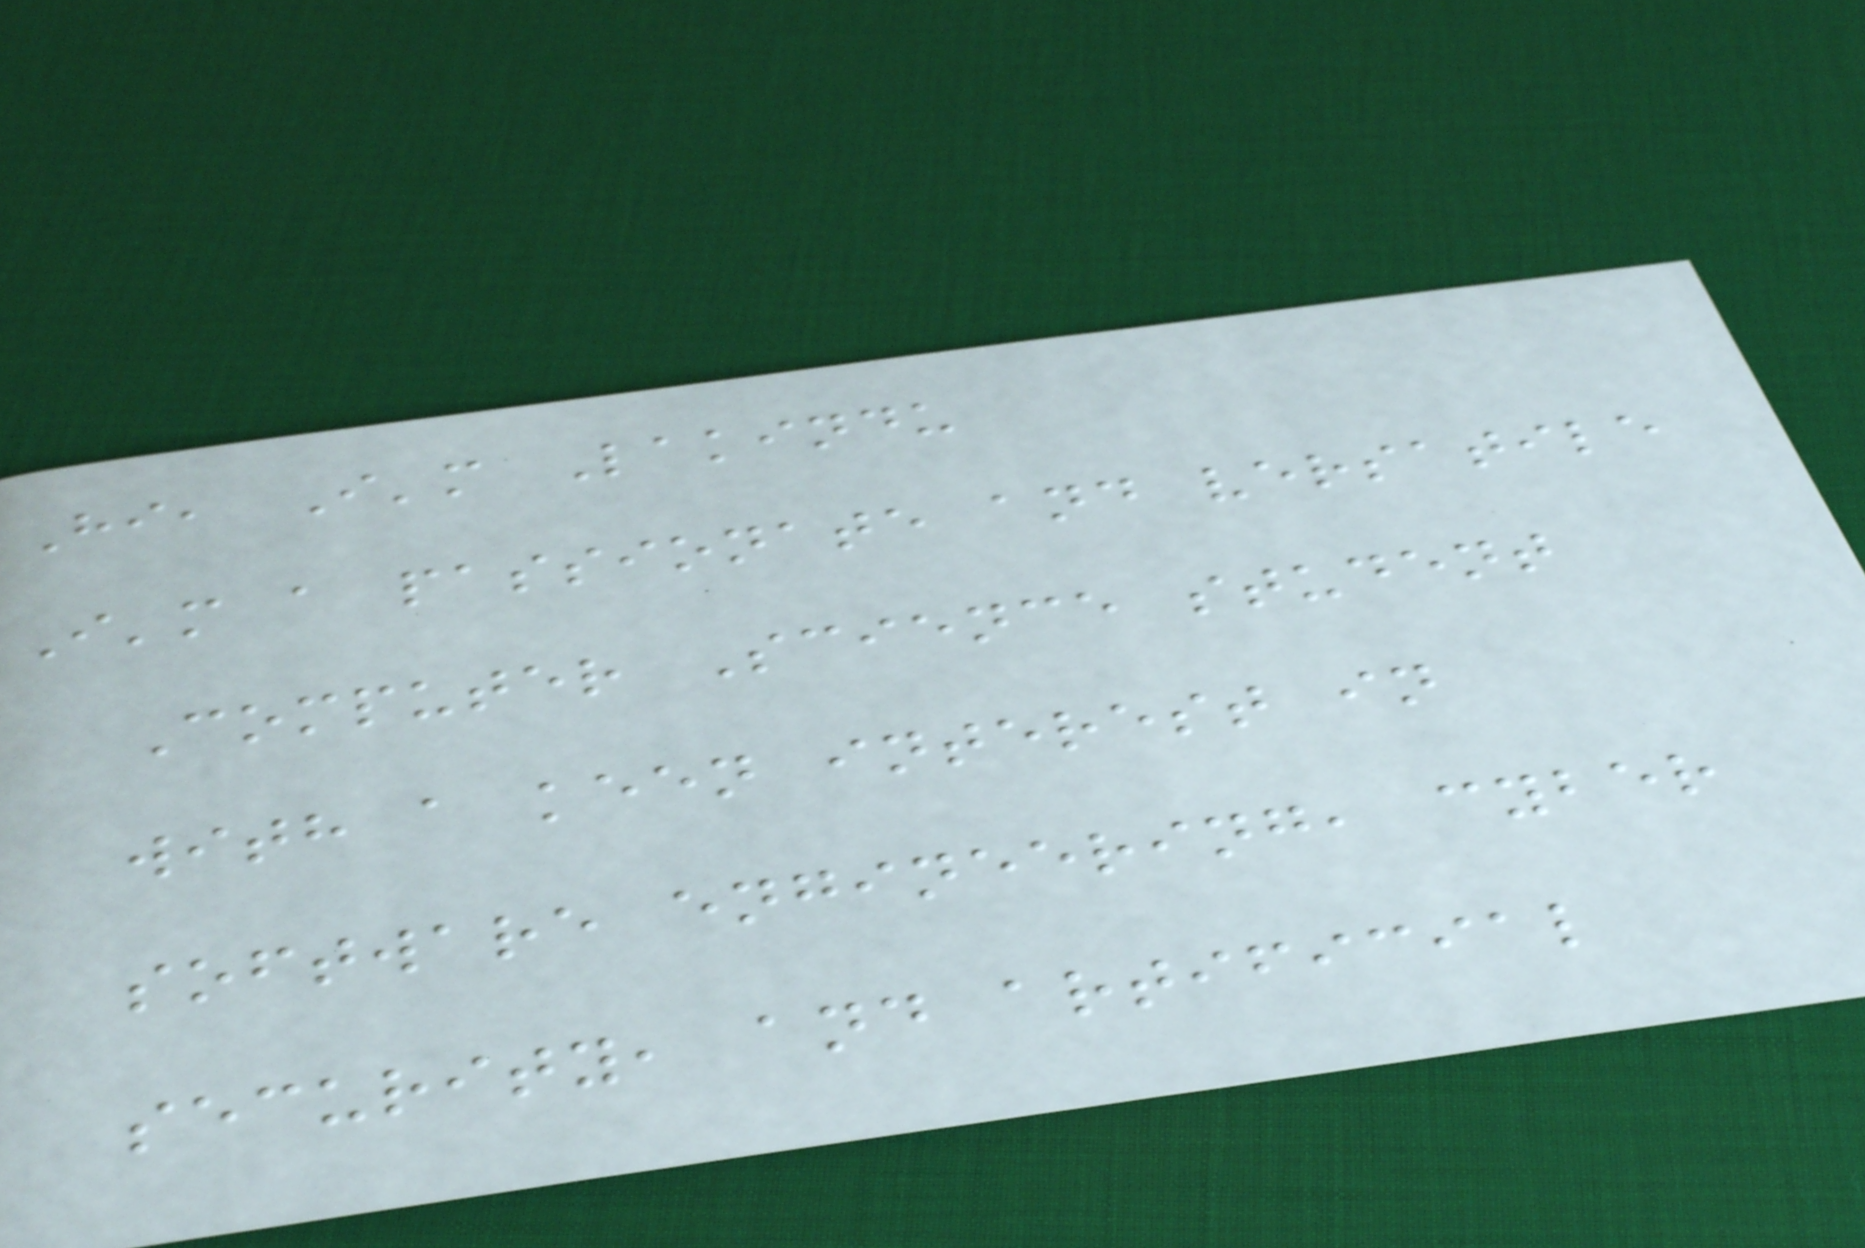Hi, I'm Lakindu
I'm a passionate and versatile
Computer Science student
with a keen interest in
software engineering, cyber
security, and artificial
